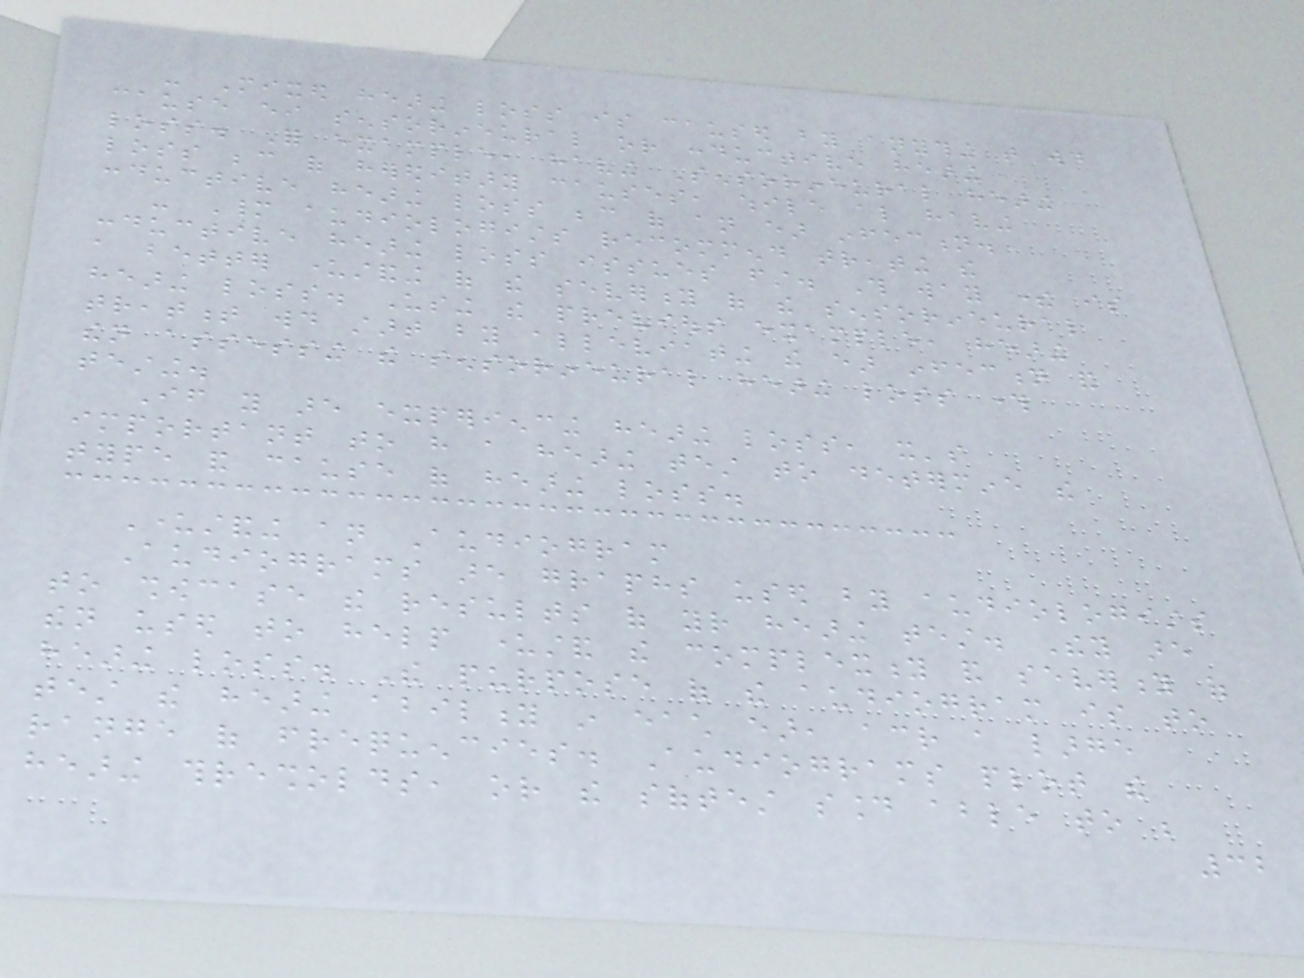- Mixed hearing loss is caused by anything that would
cause either sensorineural or conductive hearing
loss. For example, having Sensorineural hearing
loss because of hereditary causes, while also having
conductive hearing loss because of an ear infection.
- Many audiologists recommend treating the
conductive hearing loss issues first. This way there is
a better understanding of the severity of the sensorineural
hearing loss. Using the previous example, hearing
treatment would start by alleviating the ear infection and
then assessing the sensorineural hearing loss through
testing.
If you are experiencing hearing loss, it's
important to have a hearing test to determine the
type and cause of hearing loss.
Understanding an Audiogram
Audiograms are graphs used by audiologists
to showcase the results of your hearing test. They are
then used to help understand the complexity and severity of
hearing loss. The purpose of the audiogram is to
test the hearing ability in each ear, across a large
range of frequencies. Audiograms plot the
hearing thresholds, or the softest sound able to be
32
